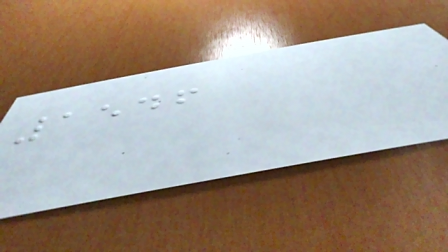1546
